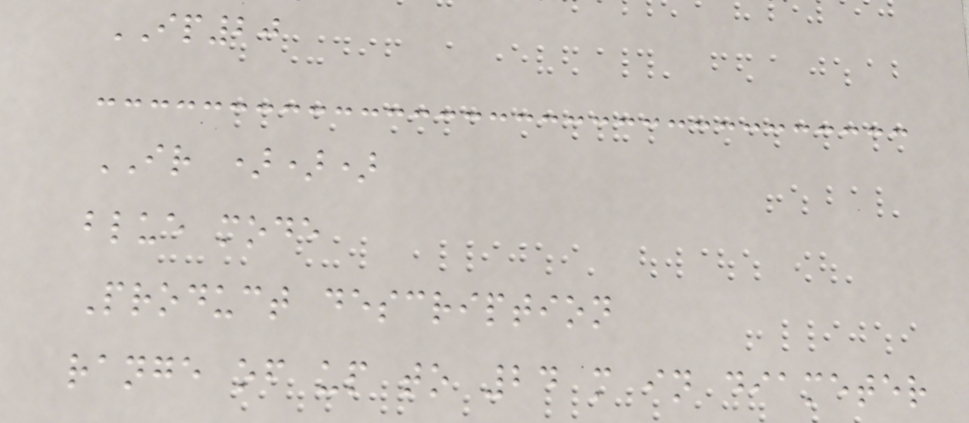IP20
IR )))
blue mode
Product description
range of up to 24 m in diameter
